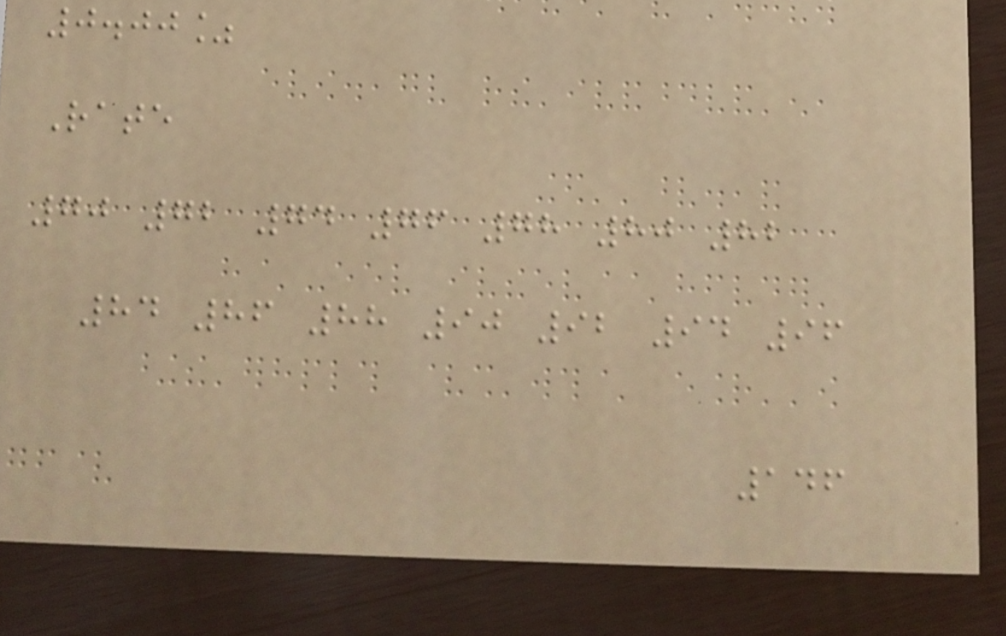0.00%
Rate
70 72 74 76 78 80 82
84 86 88 90 92 94 96
146
